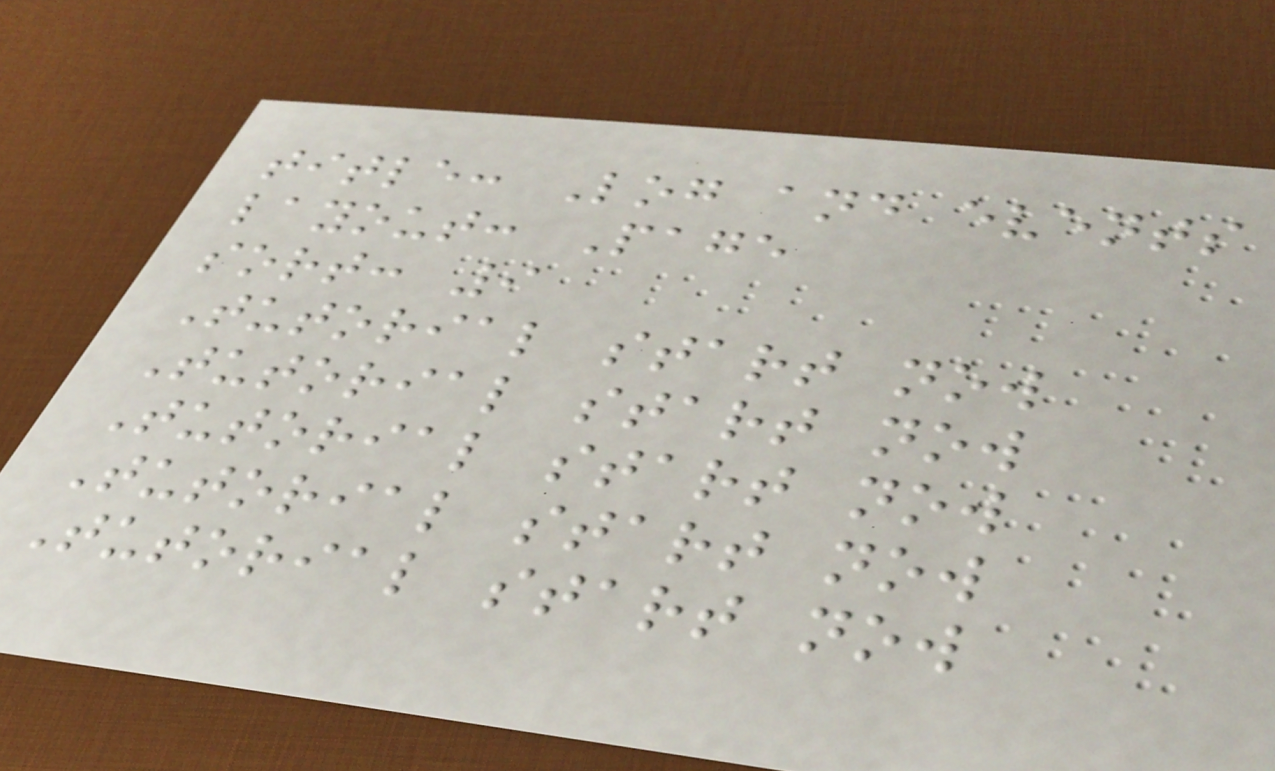title: Log and events
layout: Page
sort: 9
Tutorial start now
Tutorial start now
Tutorial start now
Tutorial start now
Tutorial start now
